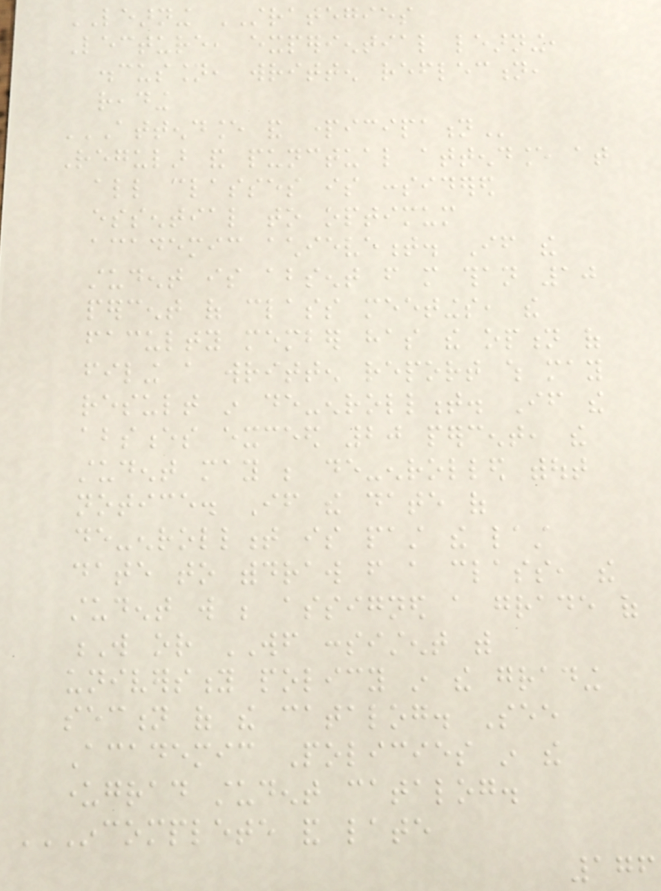LEARNING STRATEGIES
Lecture, experiential learning,
discussion, written reflection,
reading
ATTENDANCE AND PARTICIPATION
Regular and punctual attendance at
all classes is considered
essential to optimum
academic achievement. If the
student is absent from more than 10
percent of class meetings, the
faculty member has the option of
filing a written report which may
result in de-enrollment. If the
absences exceed 20 percent, the
student may be de-enrolled without
notice. If the date of
de-enrollment is past the last
date to withdraw from a class, the
student will be assigned a grade of
W or WF consistent with
university policy in the grading
section of the catalog. See
Academic Policies in the
undergrad student catalog.
INCOMPLETE AND LATE
176
